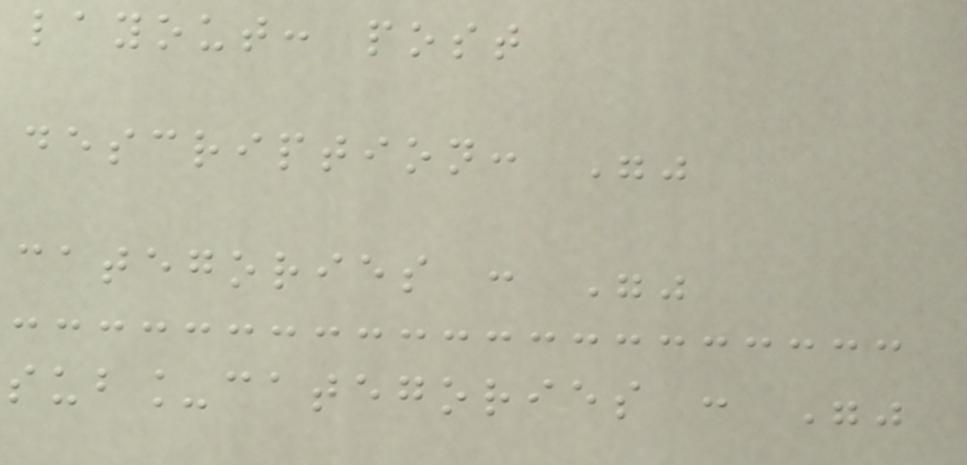layout: post
description: ""
categories : ""
sub_categories : ""
